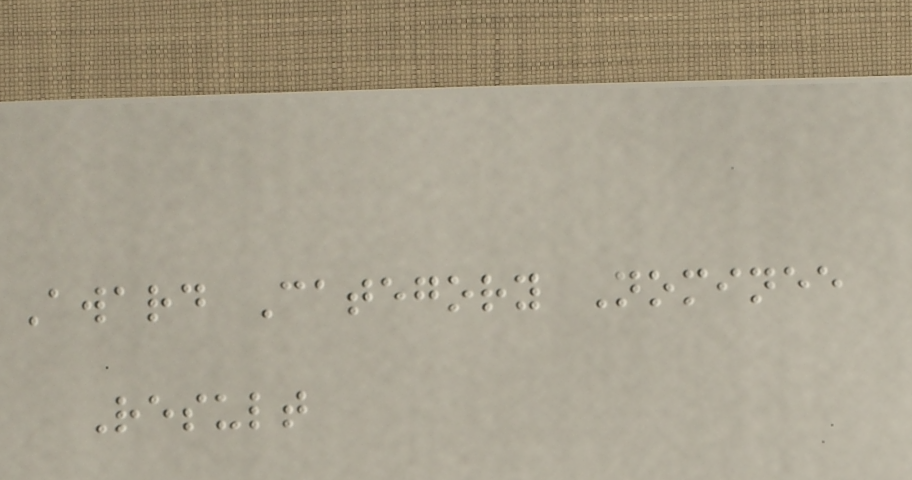Award Category Nominee
Result
